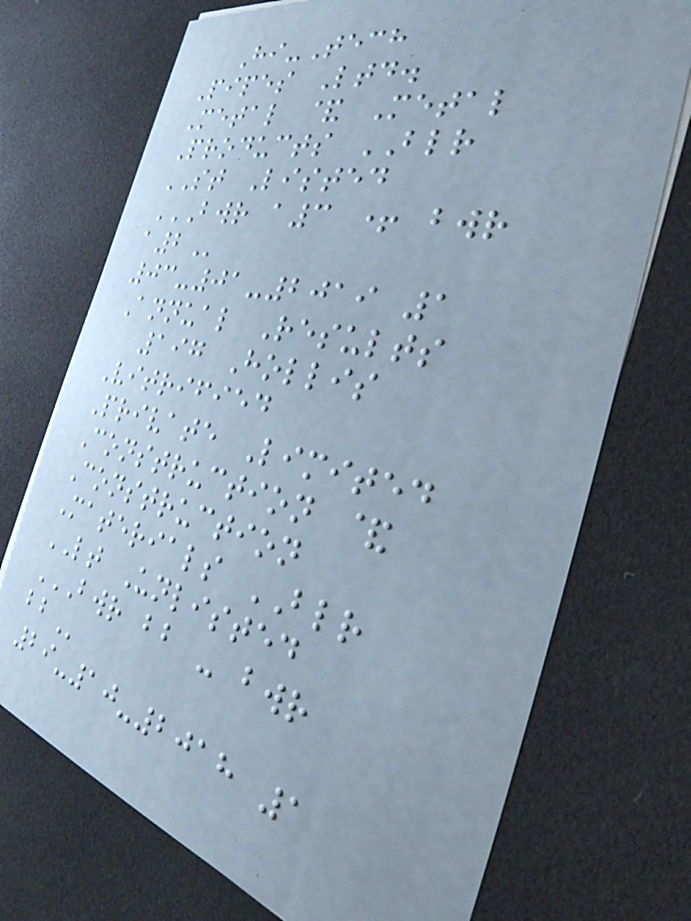Hi-Tech
Pipes Ltd.
Metal & Metal
Products BLR
ST Listed
BWR A3 + BWR
A2
03-01-2019 1
Annual Results
197 Hollis
Vitrified
Private Limited
Construction &
Construction
Materials BLR
LT Unlisted
BWR BB - BWR
BB
29-10-2018 1
